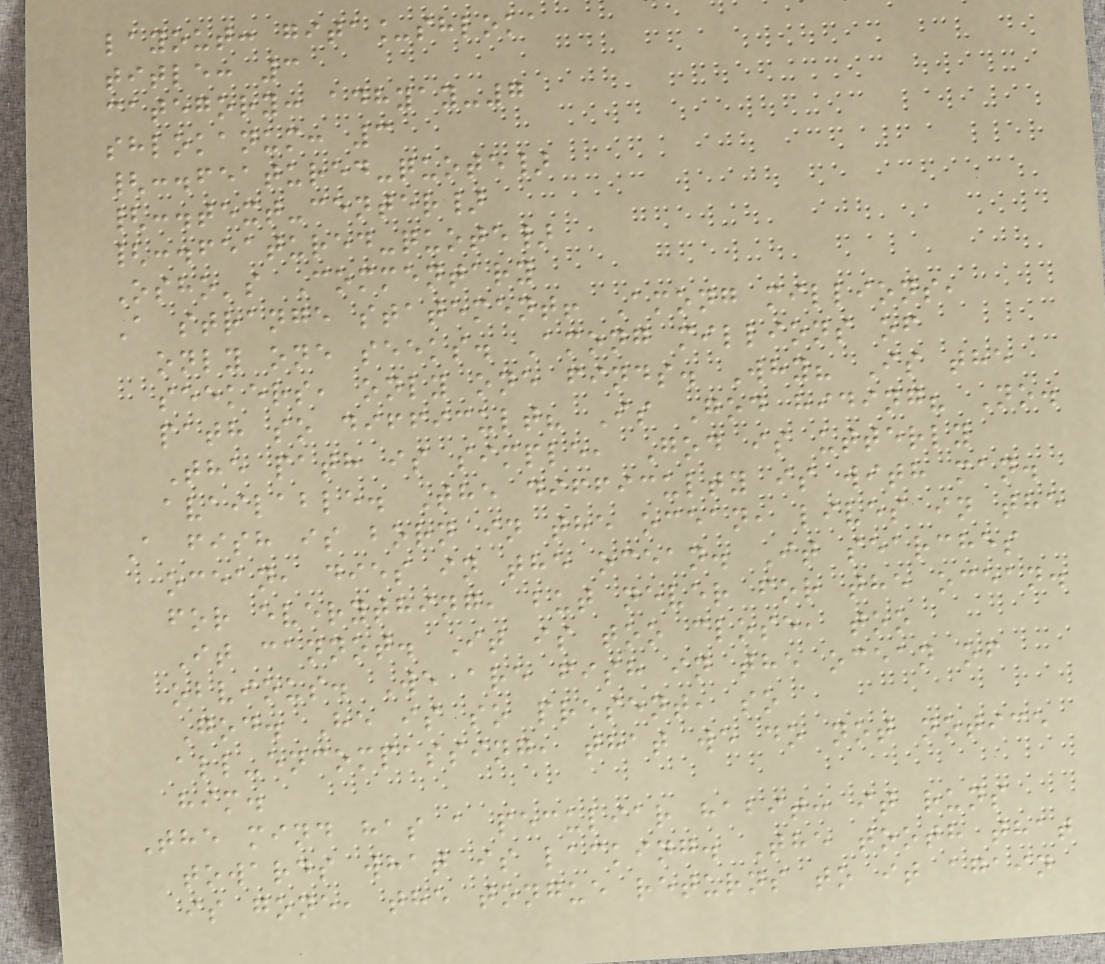layout: gita_shloka
title: 3
category: adhyay-7
shlokanum: 3
{:.featured-quote}
{:.text-center}
{:.featured-quote}
Osho's Commentary
A strange statement! Among millions,
only one seeks. Among millions of
seekers, only one finds. Why? Is the
path so difficult? Is God hiding? No.
The path is simple, God is utterly
available. The difficulty is with man.
A fish is born in the ocean, lives in the
ocean, dies in the ocean. It searches
for everything, but never for the ocean.
It cannot. It is too close, too
obvious. We are fish in the ocean of
God. He is so present, so
all-encompassing, that we do not notice
him.
The mind has a peculiar habit: it runs
towards what is lacking. The tooth that
is gone, the tongue returns to it again
